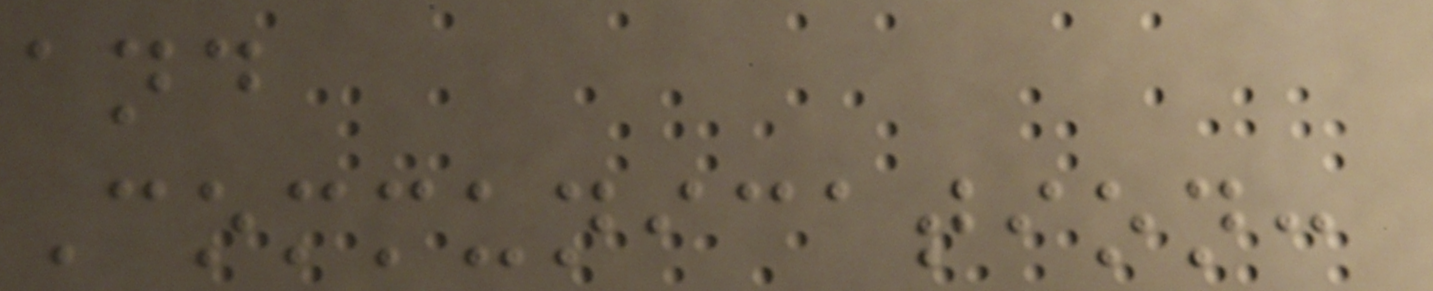and
Communication:
